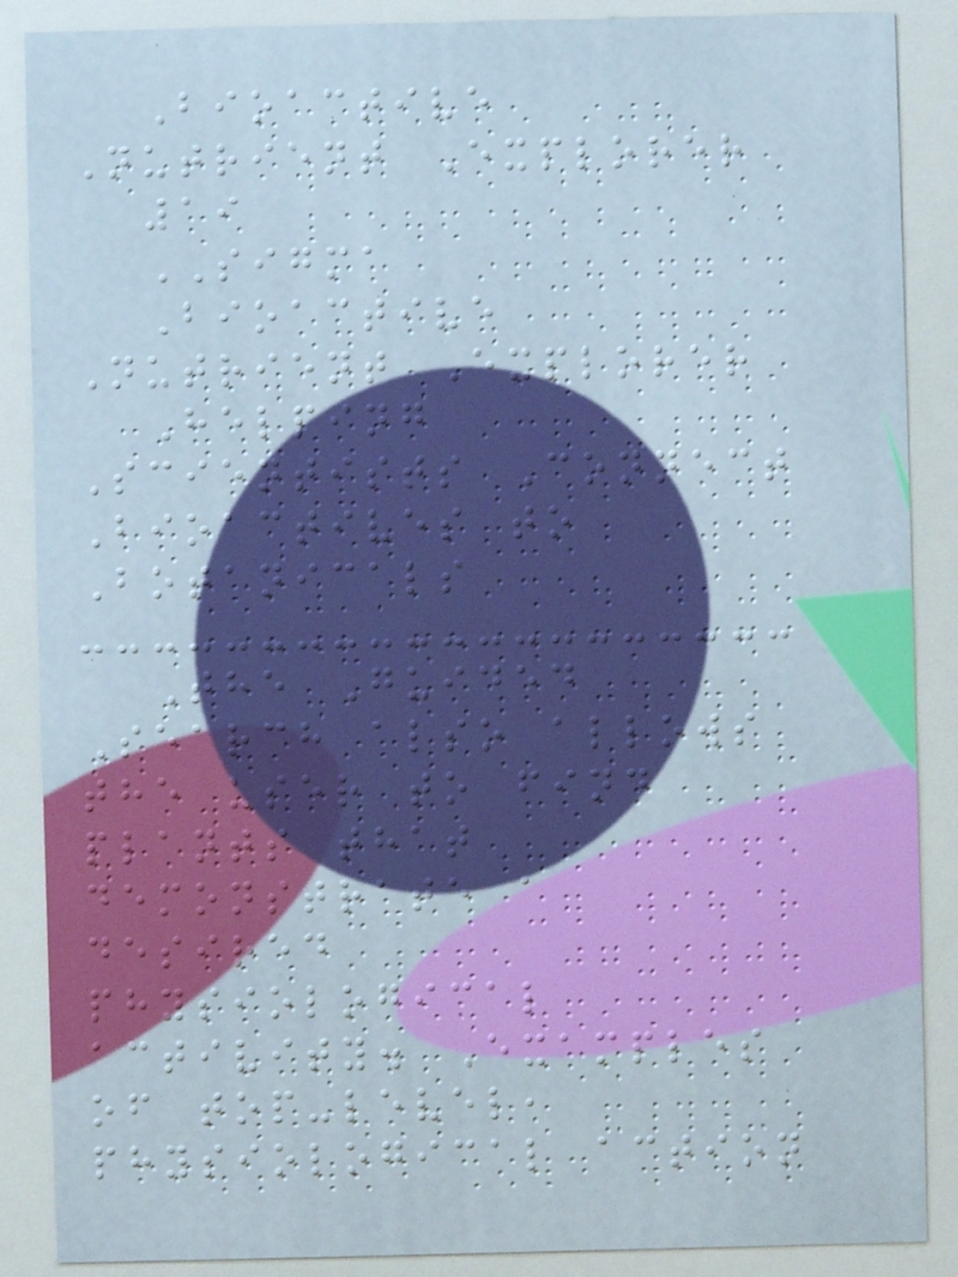Bioactive
Nutrient Explorer
19
SIGMA
Bioactive
Nutrient Explorer
Helping
Scientists Connect
Bioactives to
Botanicals
The Guided
Search also allows
the user to find
plants that
demonstrate a
desired
physiological
activity. Examples
of top-level,
physiological action
